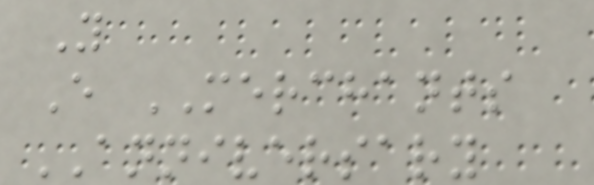Y
E MERCHANTS
ANNIVERSARY
